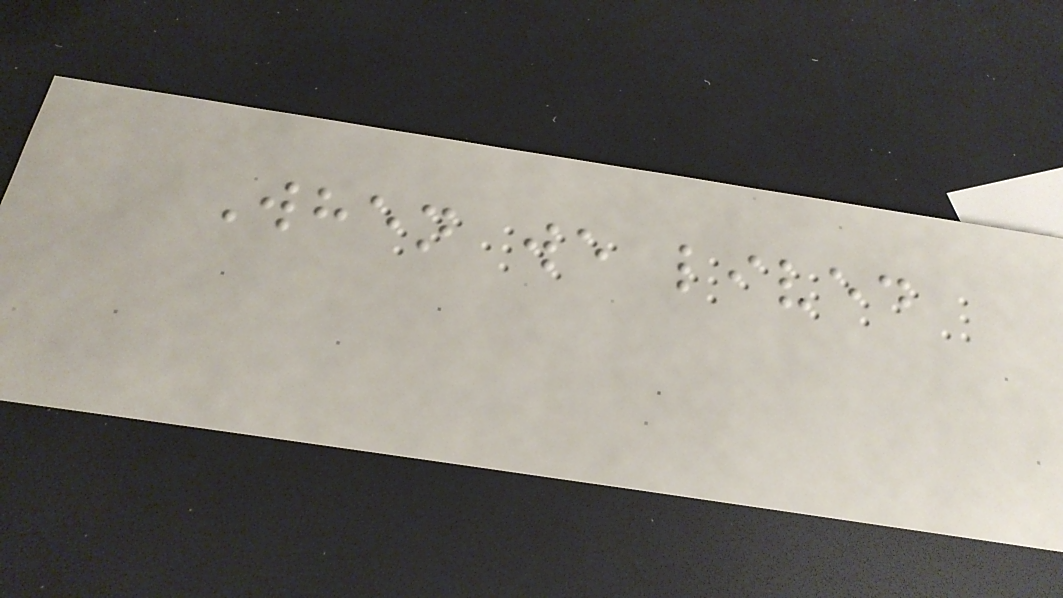When we lived
